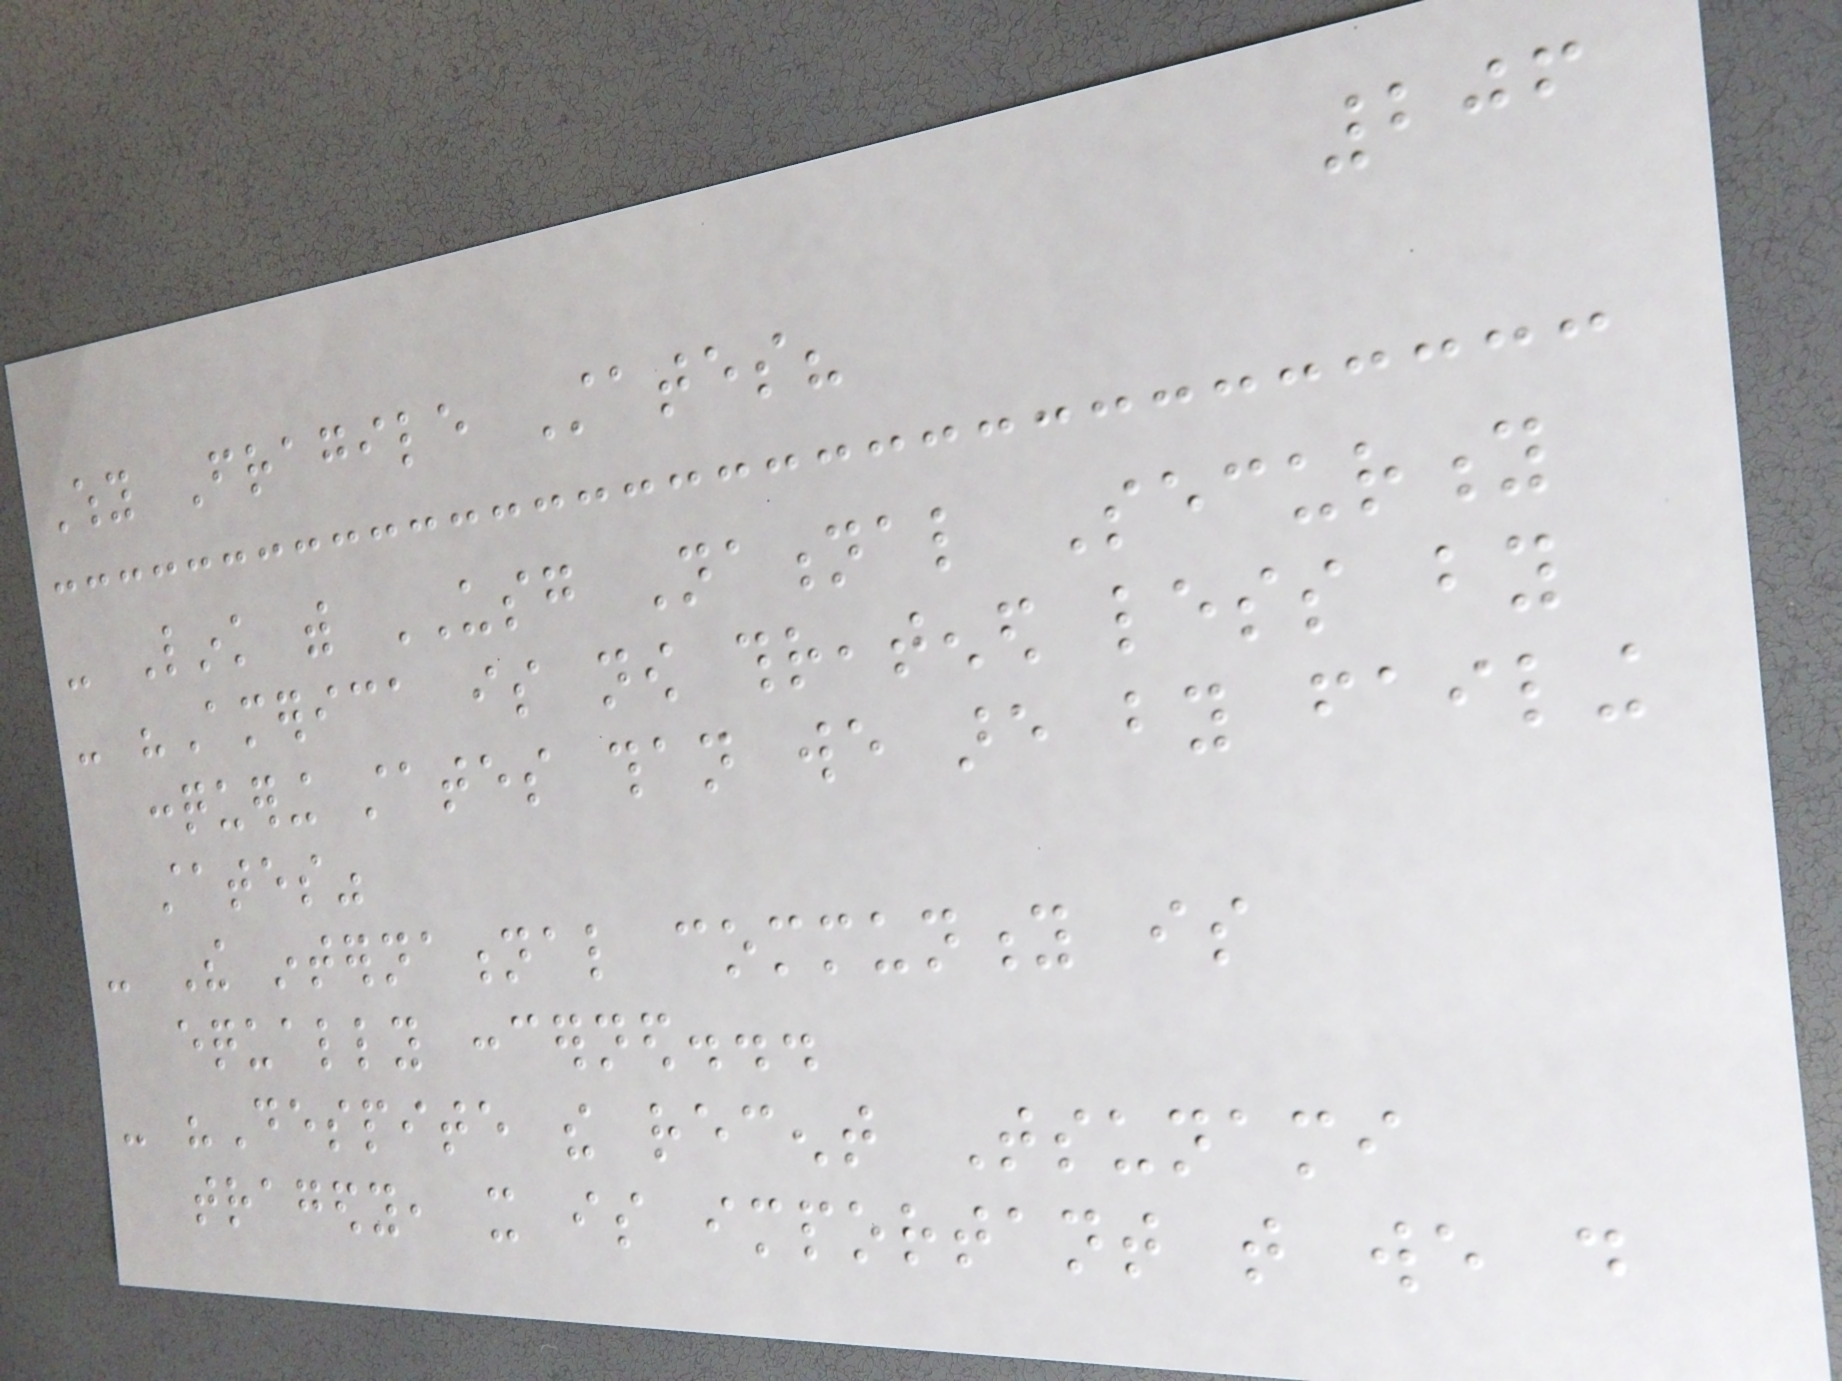206
Why Fragile States?
- Link with USG National Security
- "America is now threatened less by
conquering states than we are by failing
states"
- The international community is
equally concerned...
- "Despite the recent Tsunami
tragedy, it is important that we do
